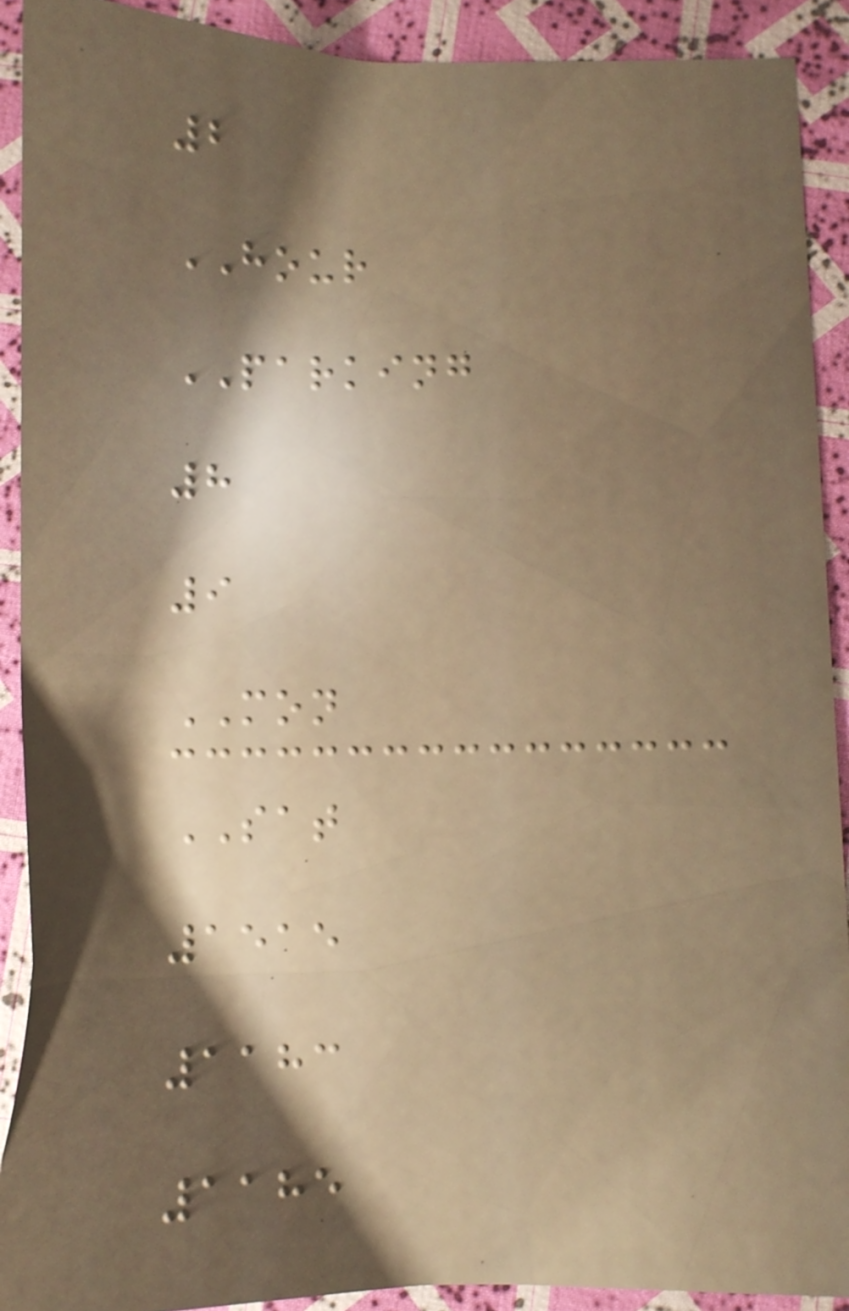2
HOUR
PARKING
8
9
MON
SAT
1515
1183
1185
